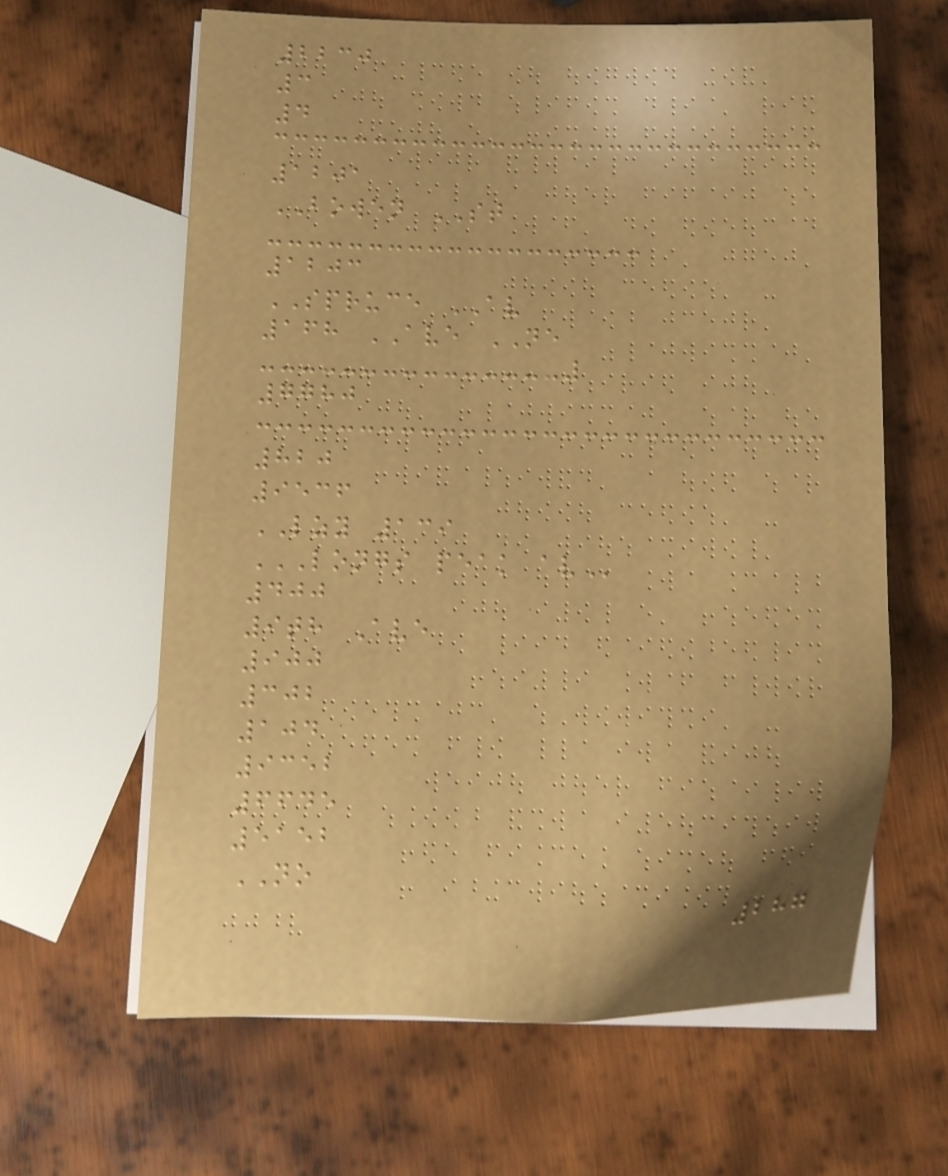2230
3
4
1201
BOWEN ST
1203
SPRUCE AV
168 AVE NE
7780
820
9536
LZY 139
LONGS PEAK AV
400
9th Ave
900
302
104
9352
6645
5152
NO
287
